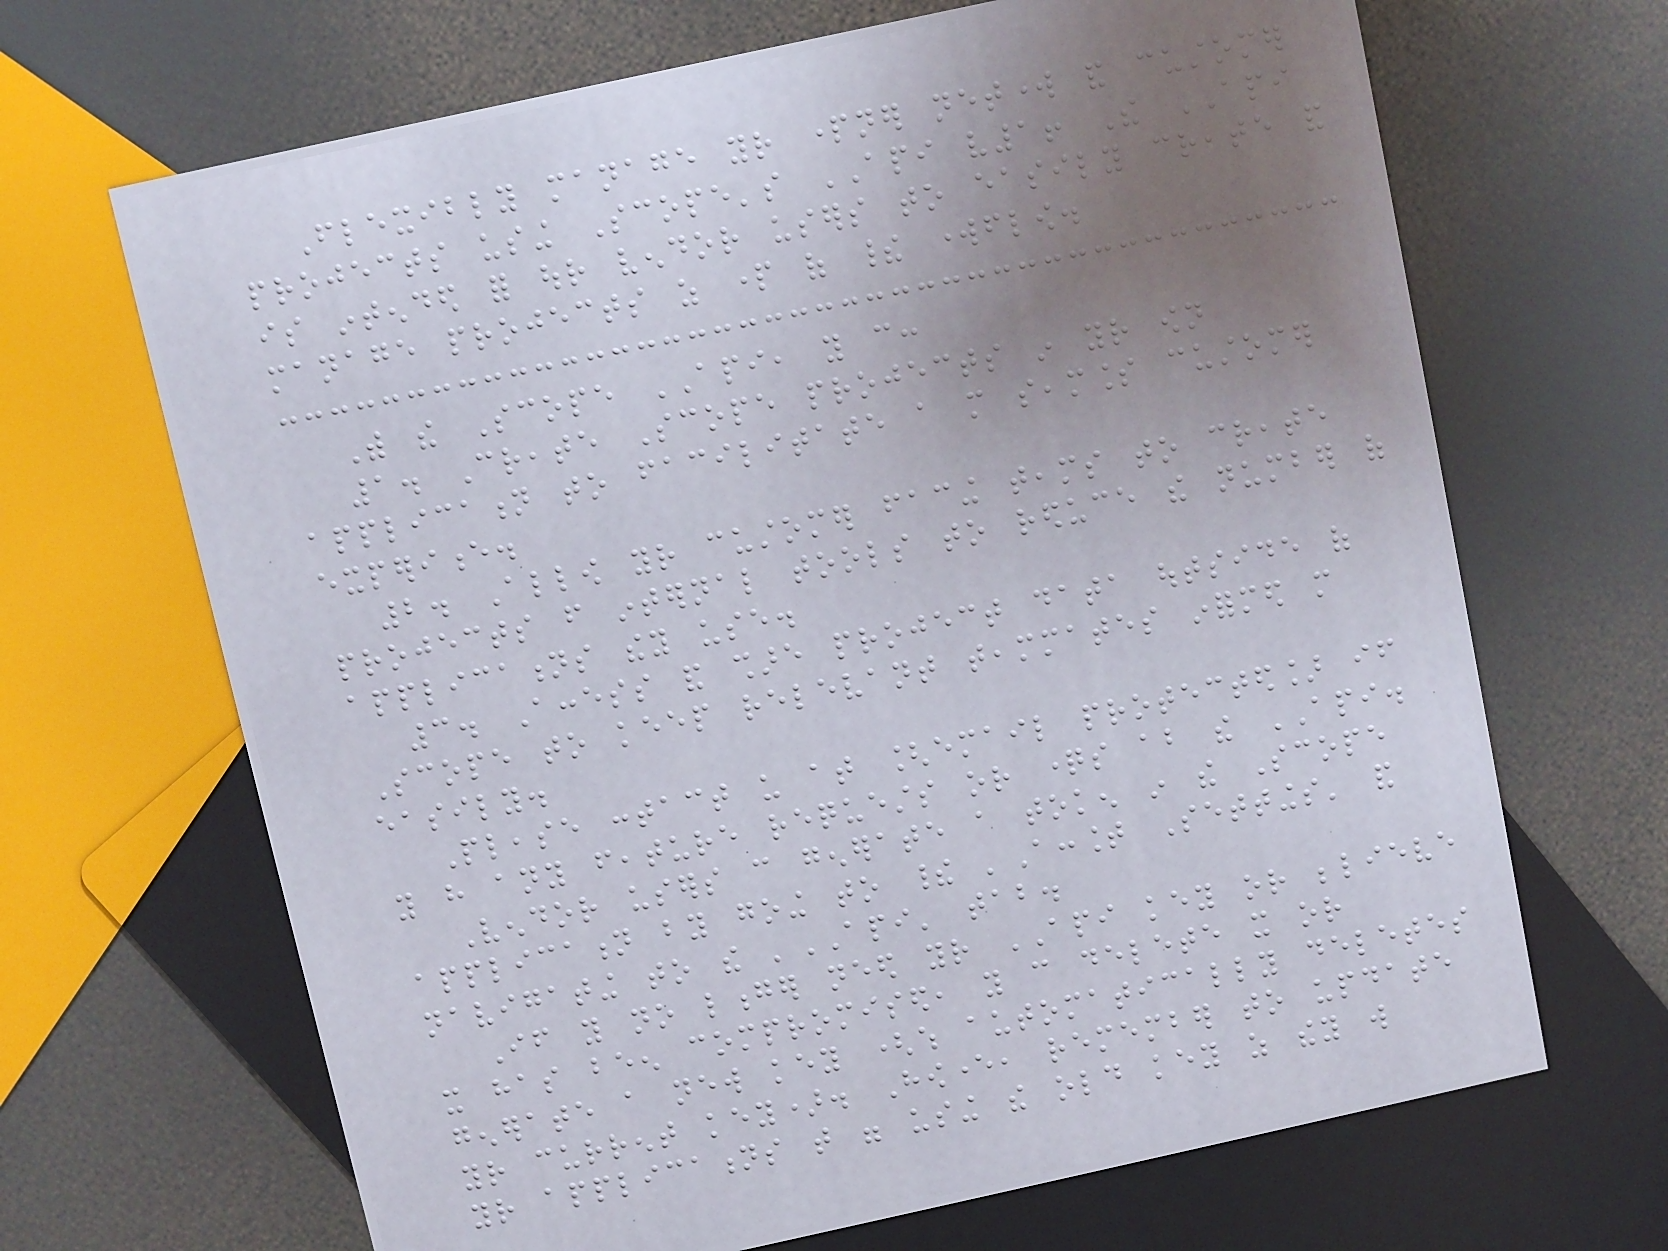Flexibly manage your partner network and customer
projects using Scope's API v1! The API
is intended for our vendor users to easily create and
manage projects as part of their workflow.
With the Scope API, you can:
1. Create Scope projects in your own
application to facilitate a more seamless customer
experience.
2. Allow your customer facing teams to create
projects from internal tools to reduce the number of
applications they use.
3. Access and share project data outside of
Scope to keep relevant teammates informed more
easily.
Please contact us at [email protected] if
you have any feature requests or questions about the API.
Vendor users can generate a token in the Scope
application by going to their 'Account Settings' and
navigating to the 'API' tab.
If you no longer need your API key or believe
it has been compromised, you can delete it or
generate a new key (which automatically deletes
your current key). However, remember to update
your applications that were using the old key as they will
